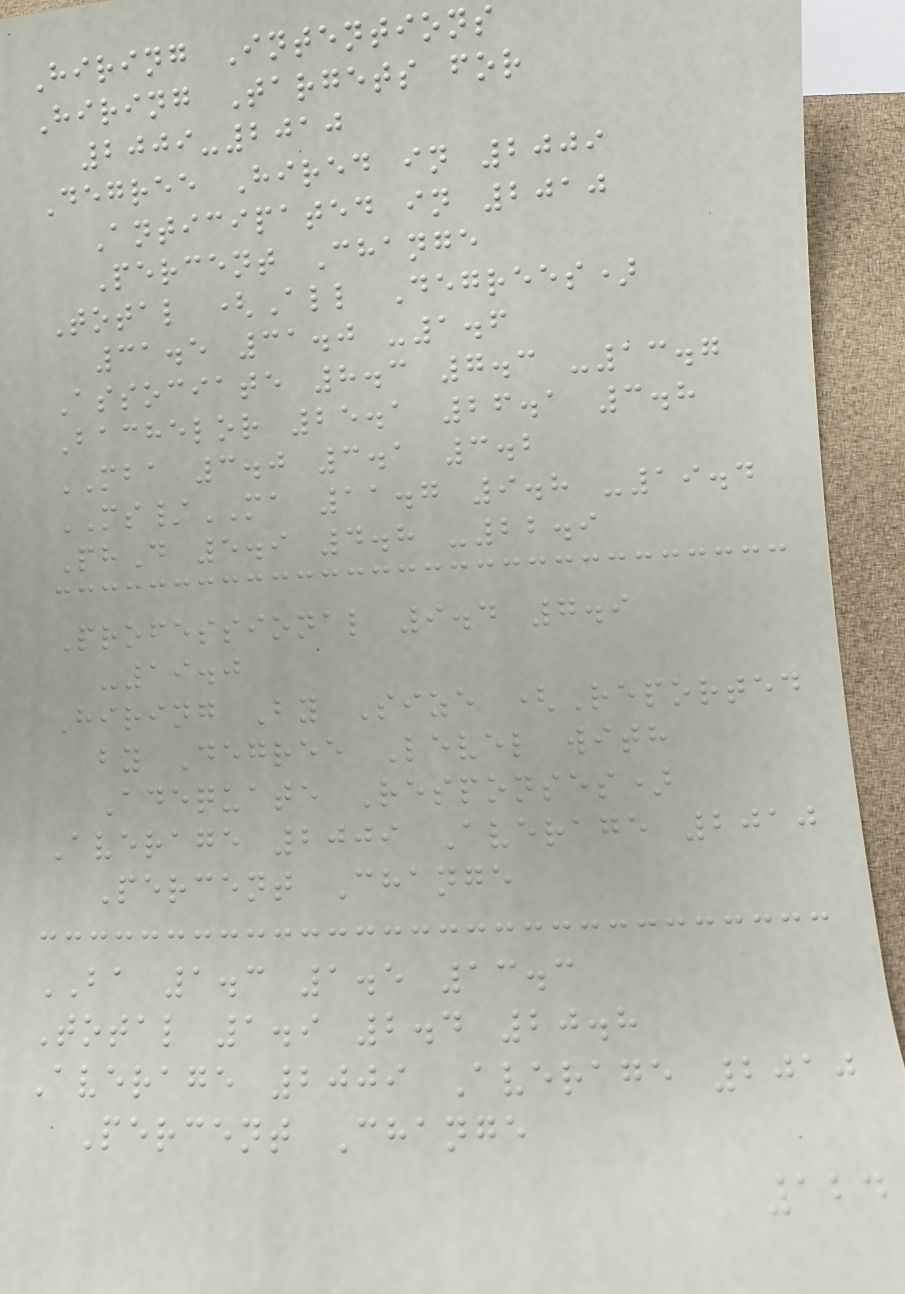Hiring Intentions
Hiring Targets for
2009-2010
Degree Hired in 2009
Anticipated in 2010
Percent Change
Total (All Degrees)
31.5 31.0 -1.6
Associate 8.3 7.3 -13.7
Bachelor 25.1 26.1 3.8
MBA 3.0 3.1 3.2
MS/MA 11.7 9.8 -19.4
PhD 5.9 4.8 -22.9
Professional 9.4 7.9
-19.0
Hiring By Size (Reported
by Degree Level with
Adequate Responses)
Average 2009 Average 2010
Percent Change
BA 1.3 1.5 13.3
Total 1.9 2.4 20.8
Average 2009 Average 2010
Percent Change
124
